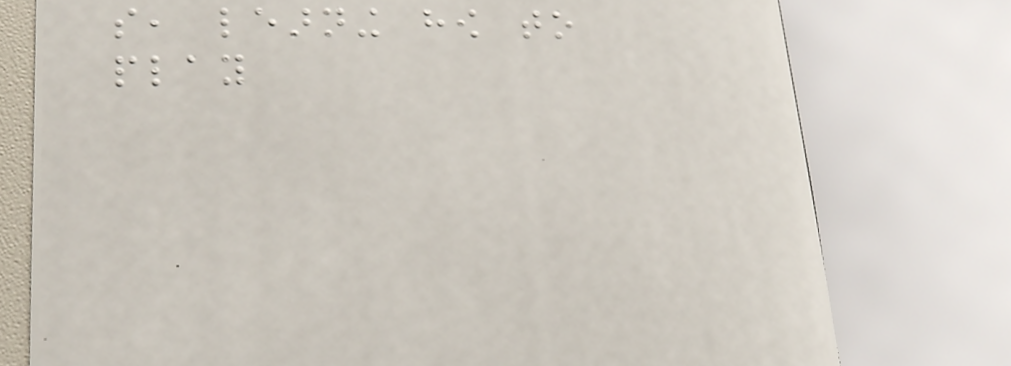so, learning how to
play
